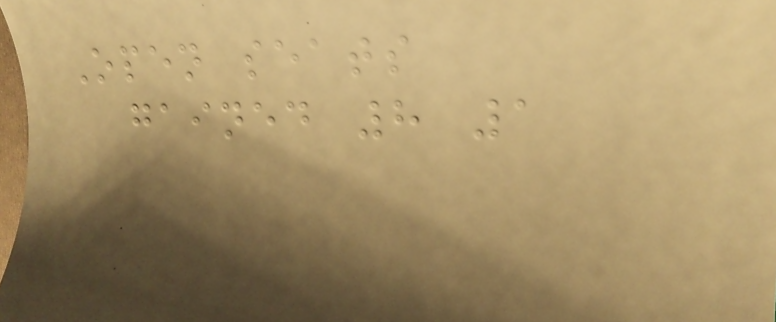Open seats
gained 8 1
